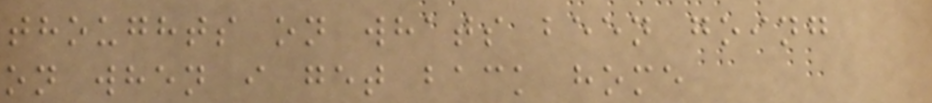thoughts on whats been going
on when i get back home
